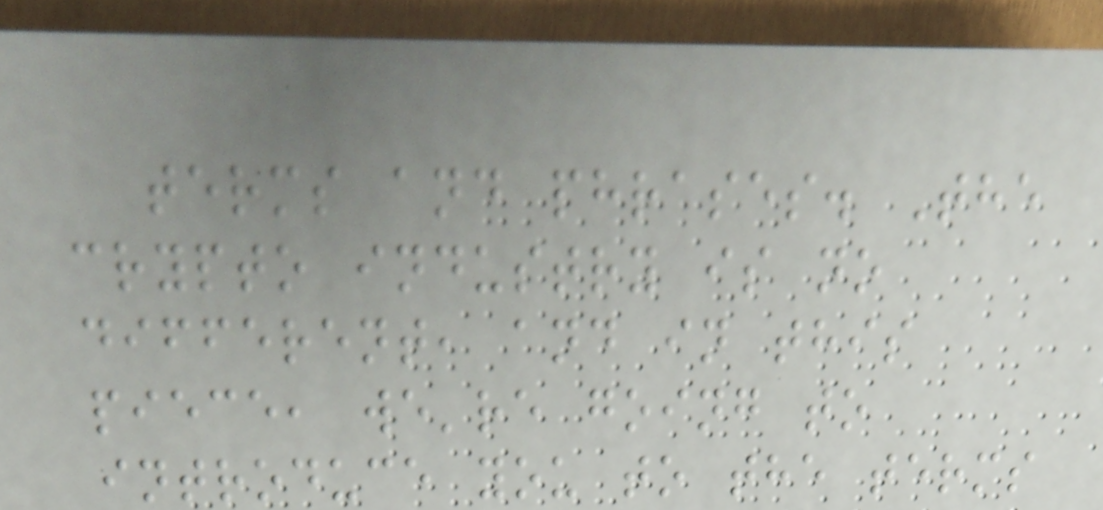terms and phrases. The
crypto industry is no
different, and in this
piece, we're going to
introduce you to the terms
